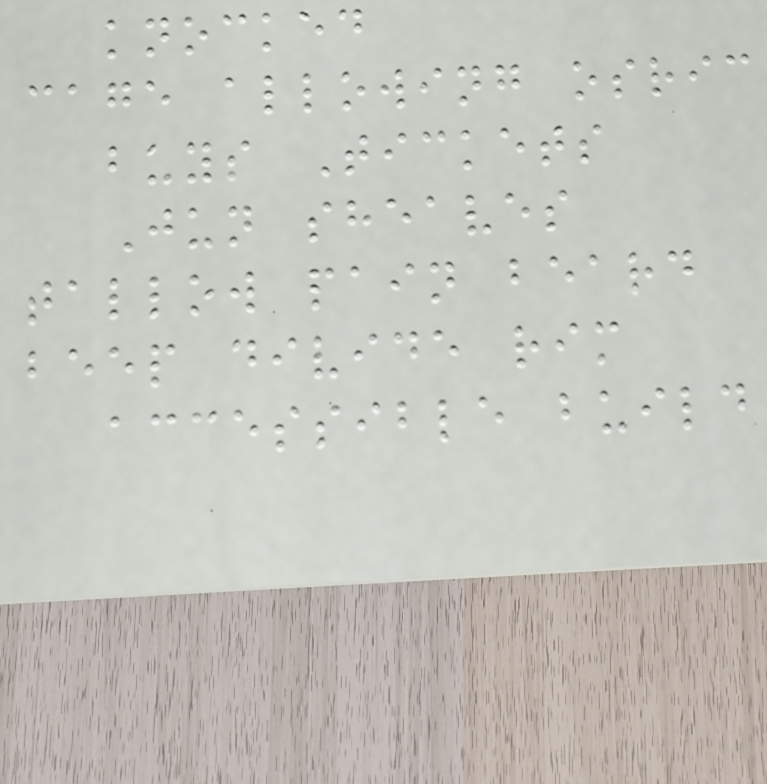knocked
cage allowing osric
buys Tickets
Jun sheaves
tallow pain beard
beep divide rim
accessible build
